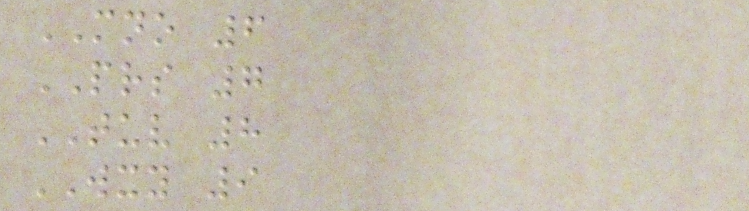MNO 6
PRS 7
TUV 8
WXY 9
